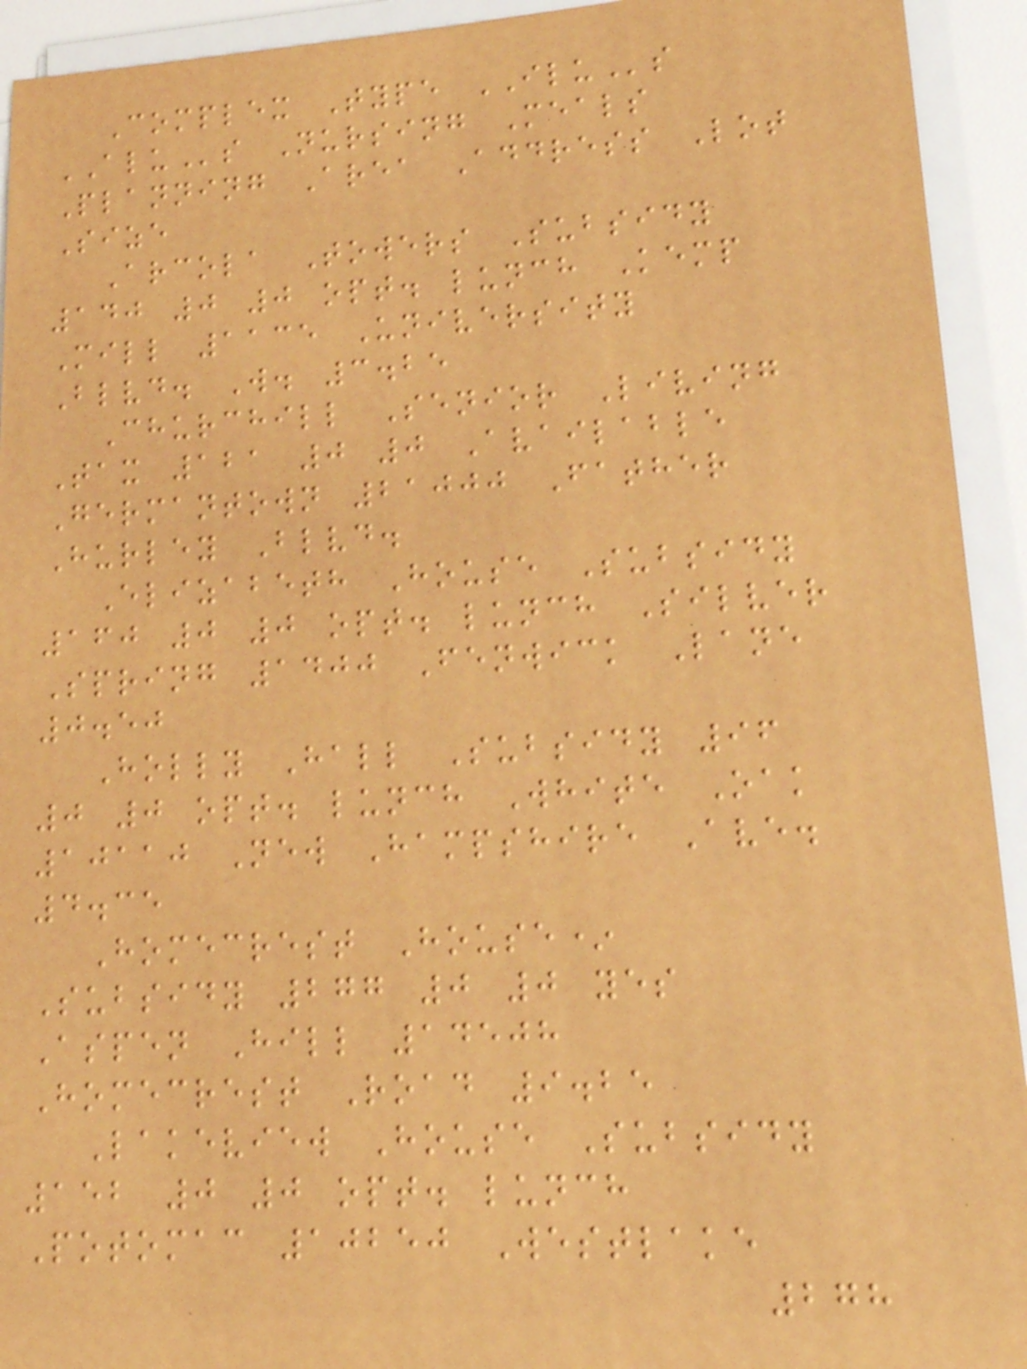Complex Type ILUs
ALUs Nursing Meals
Planning Area Address Lot
Size
Arcola Towers Subsidy
140 0 0 opt. lunch Kemp
Mill 1135 University
Blvd. W. 3.25
Churchill Senior Living
Tax 121 0 0 Available
Germantown 21000 Father
Hurley Blvd.
Elizabeth House Subsidy
160 0 0 opt. lunch Silver
Spring 1400 Fenwick Lane
0.50
Holly Hall Subsidy 96
0 0 opt. lunch White Oak
10110 New Hampshire Ave.
4.35
Homecrest House*
Subsidy 277 0 0 yes
Aspen Hill 14508
Homecrest Road 9.25
Lakeview House Subsidy
152 0 0 opt. lunch
Potomac 10250 Westlake
278
